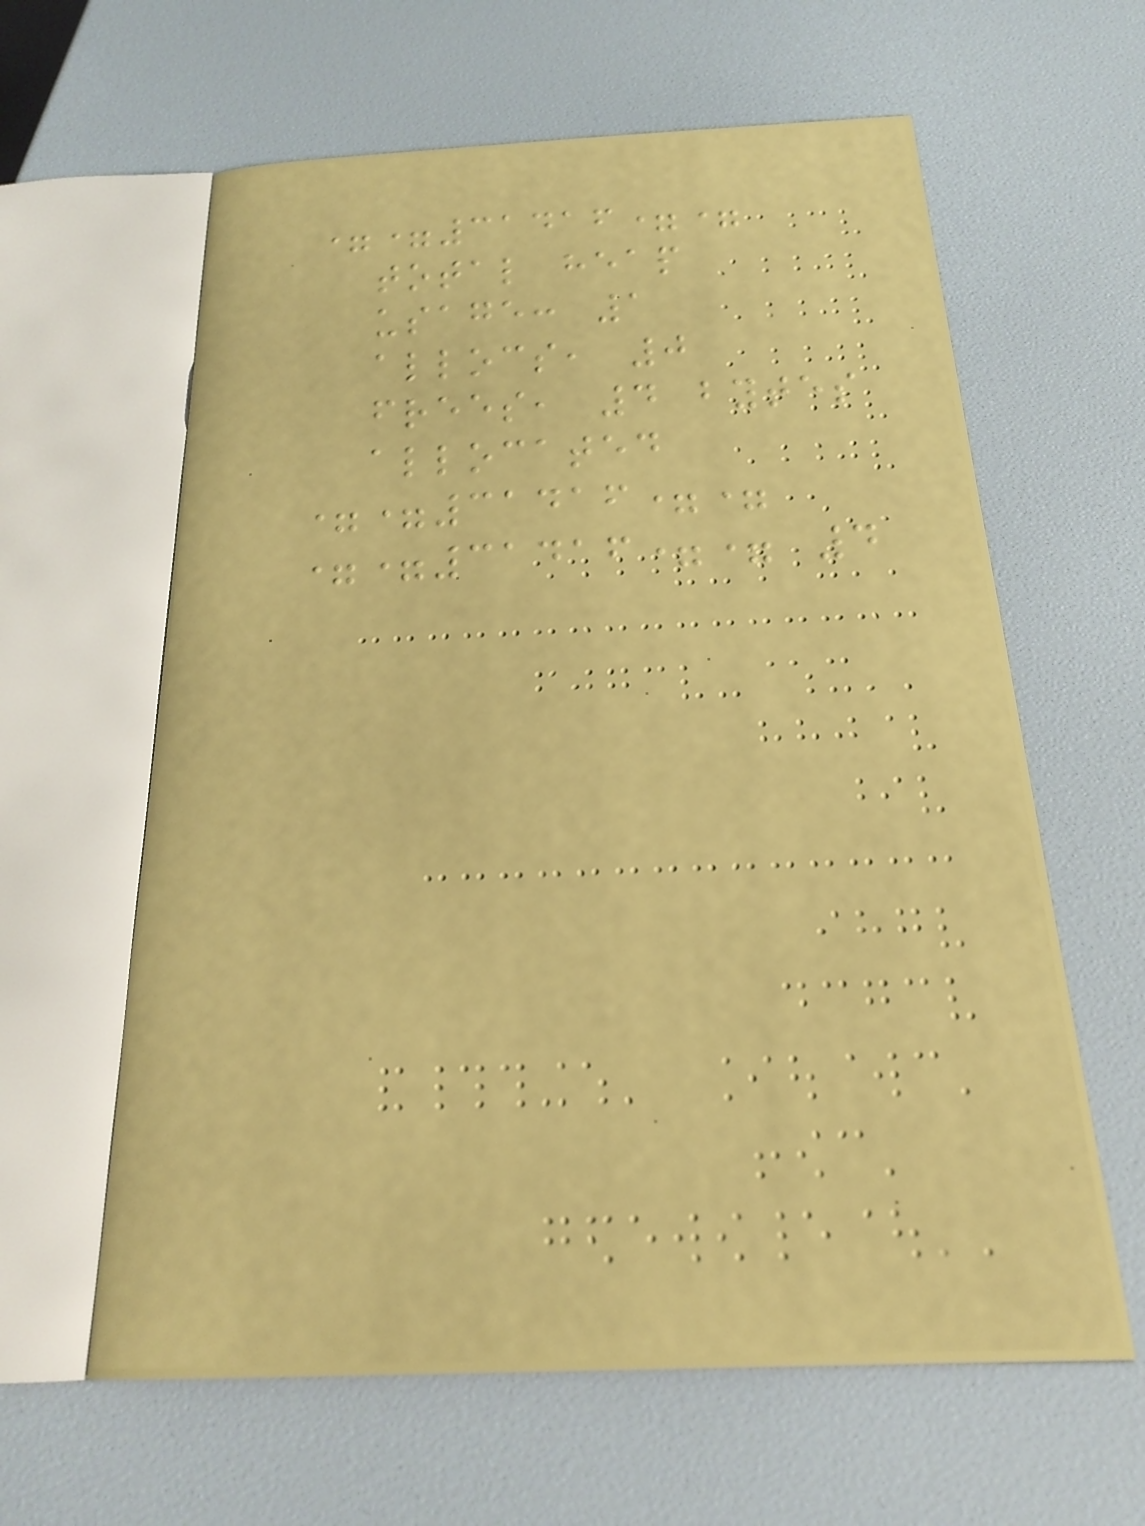==31416==
total heap
usage: 1
allocs, 0
frees, 4 bytes
allocated
==31416==
==31416== 4
